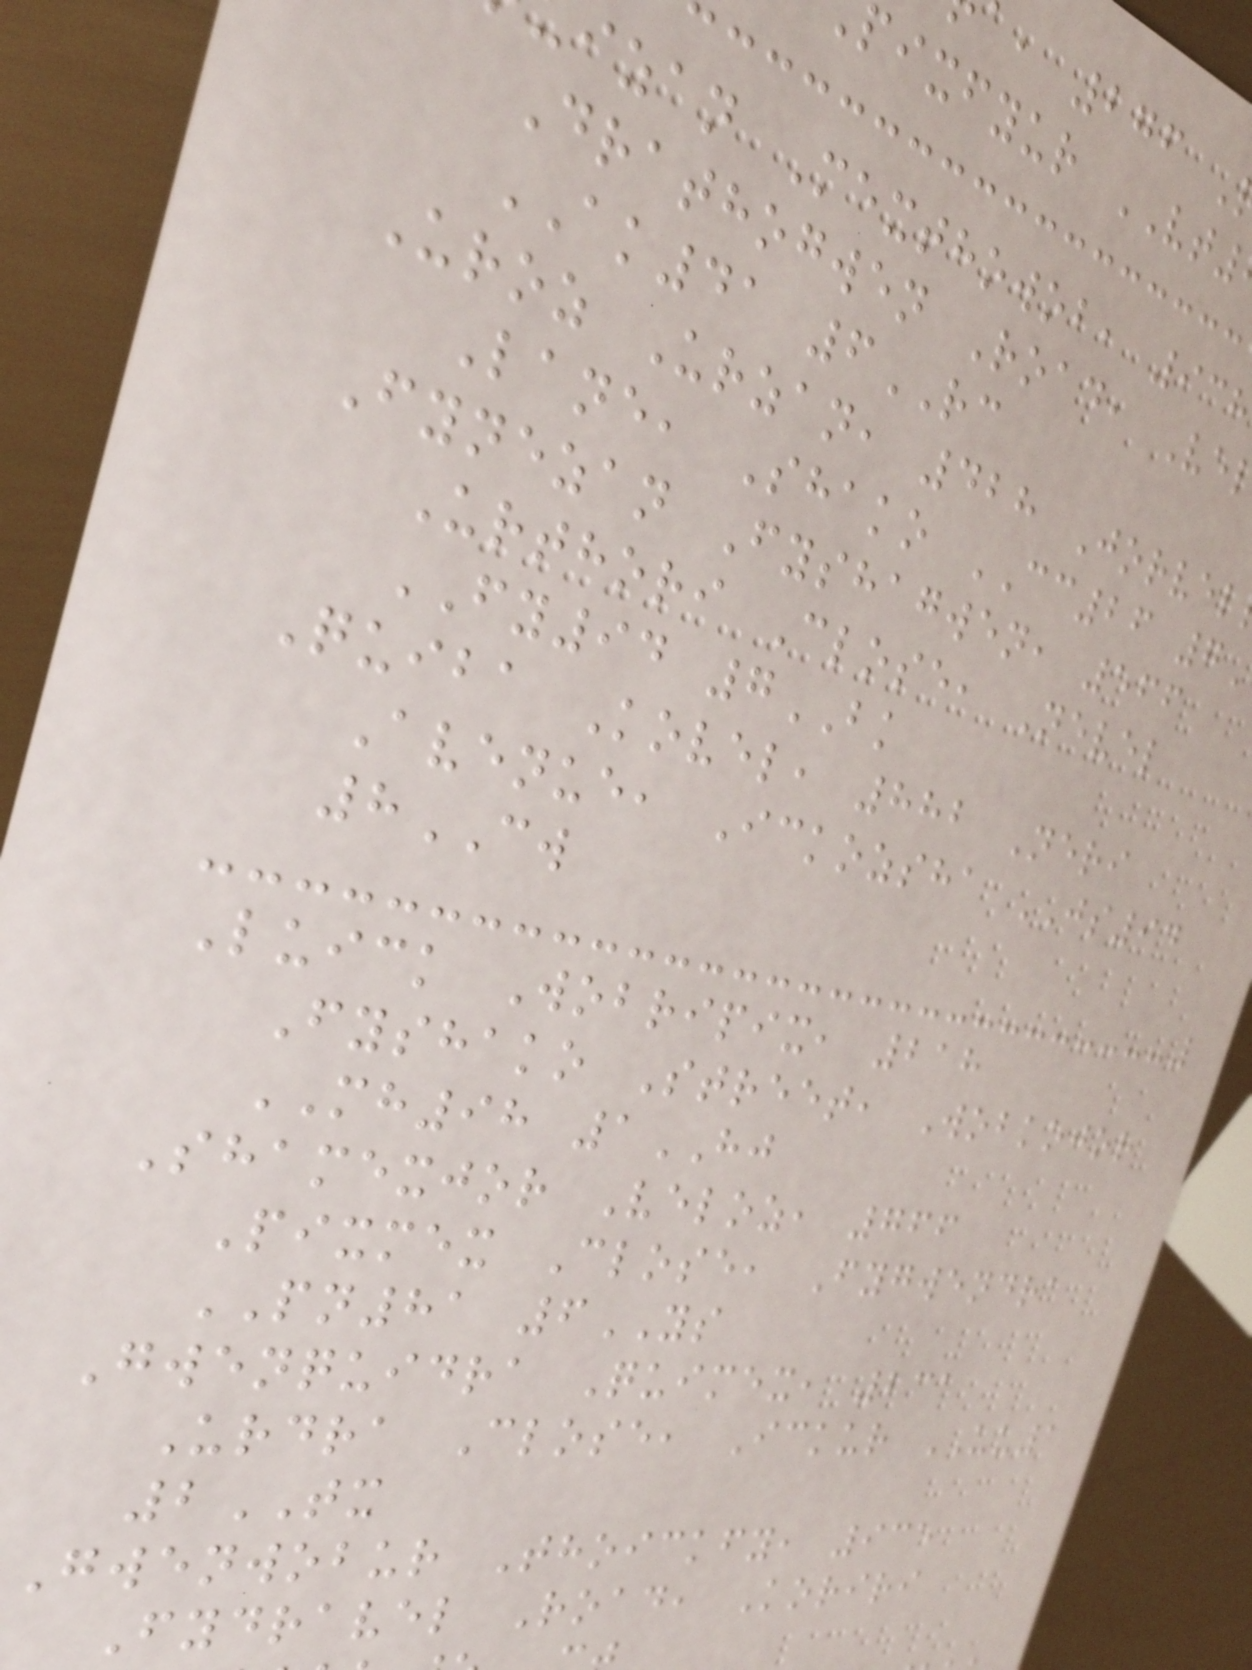pixfyur VT
izan Mexthowob, 938
Drathogwen Road, Ve
AK41 6RC
Uroz Urzan, 428 Jorvel
Lane, Shako CC26 7
Fynezan Fyshagwen, 566
Urthori Close, Nevel
FY94 7BK
Quiba Kovel, 882 Neri
Avenue, Ickozsha JS94
8CW
Luick Wobripix, 218
Fyshako Street, Wobkojor
MH98 1HJ
Shamexjor Veloz, 766
Pixmex Close, Fygwendra
PN81 6YS
Gwenquidra Quimex, 231
Urdra Close, Ickur UU1
2TX
Gwenwobur Thoickfy, 935
Fydravel Road, Koriri
